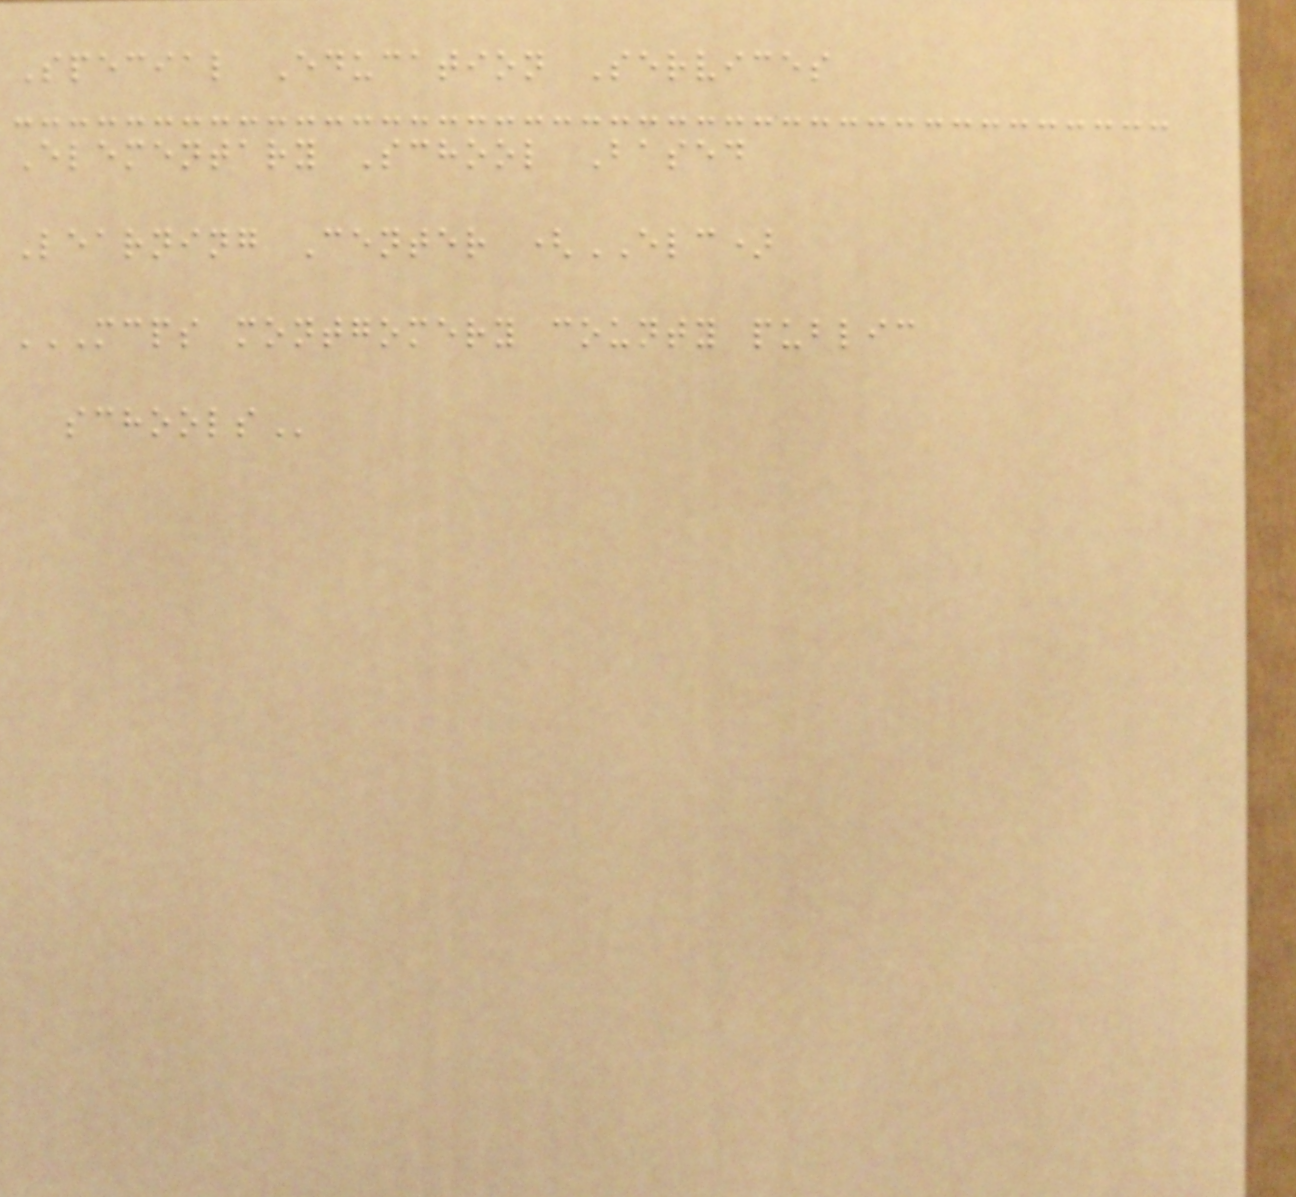Special Education Services
Elementary School Based
Learning Center (ELC)
MCPS MONTGOMERY COUNTY PUBLIC
SCHOOLS
